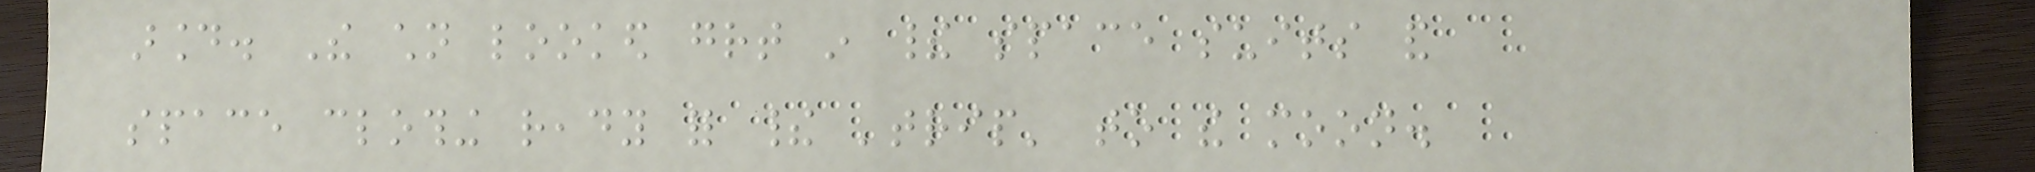around. The children looked great in their space suits and
space clothing ready for their 'trip' to the moon.
